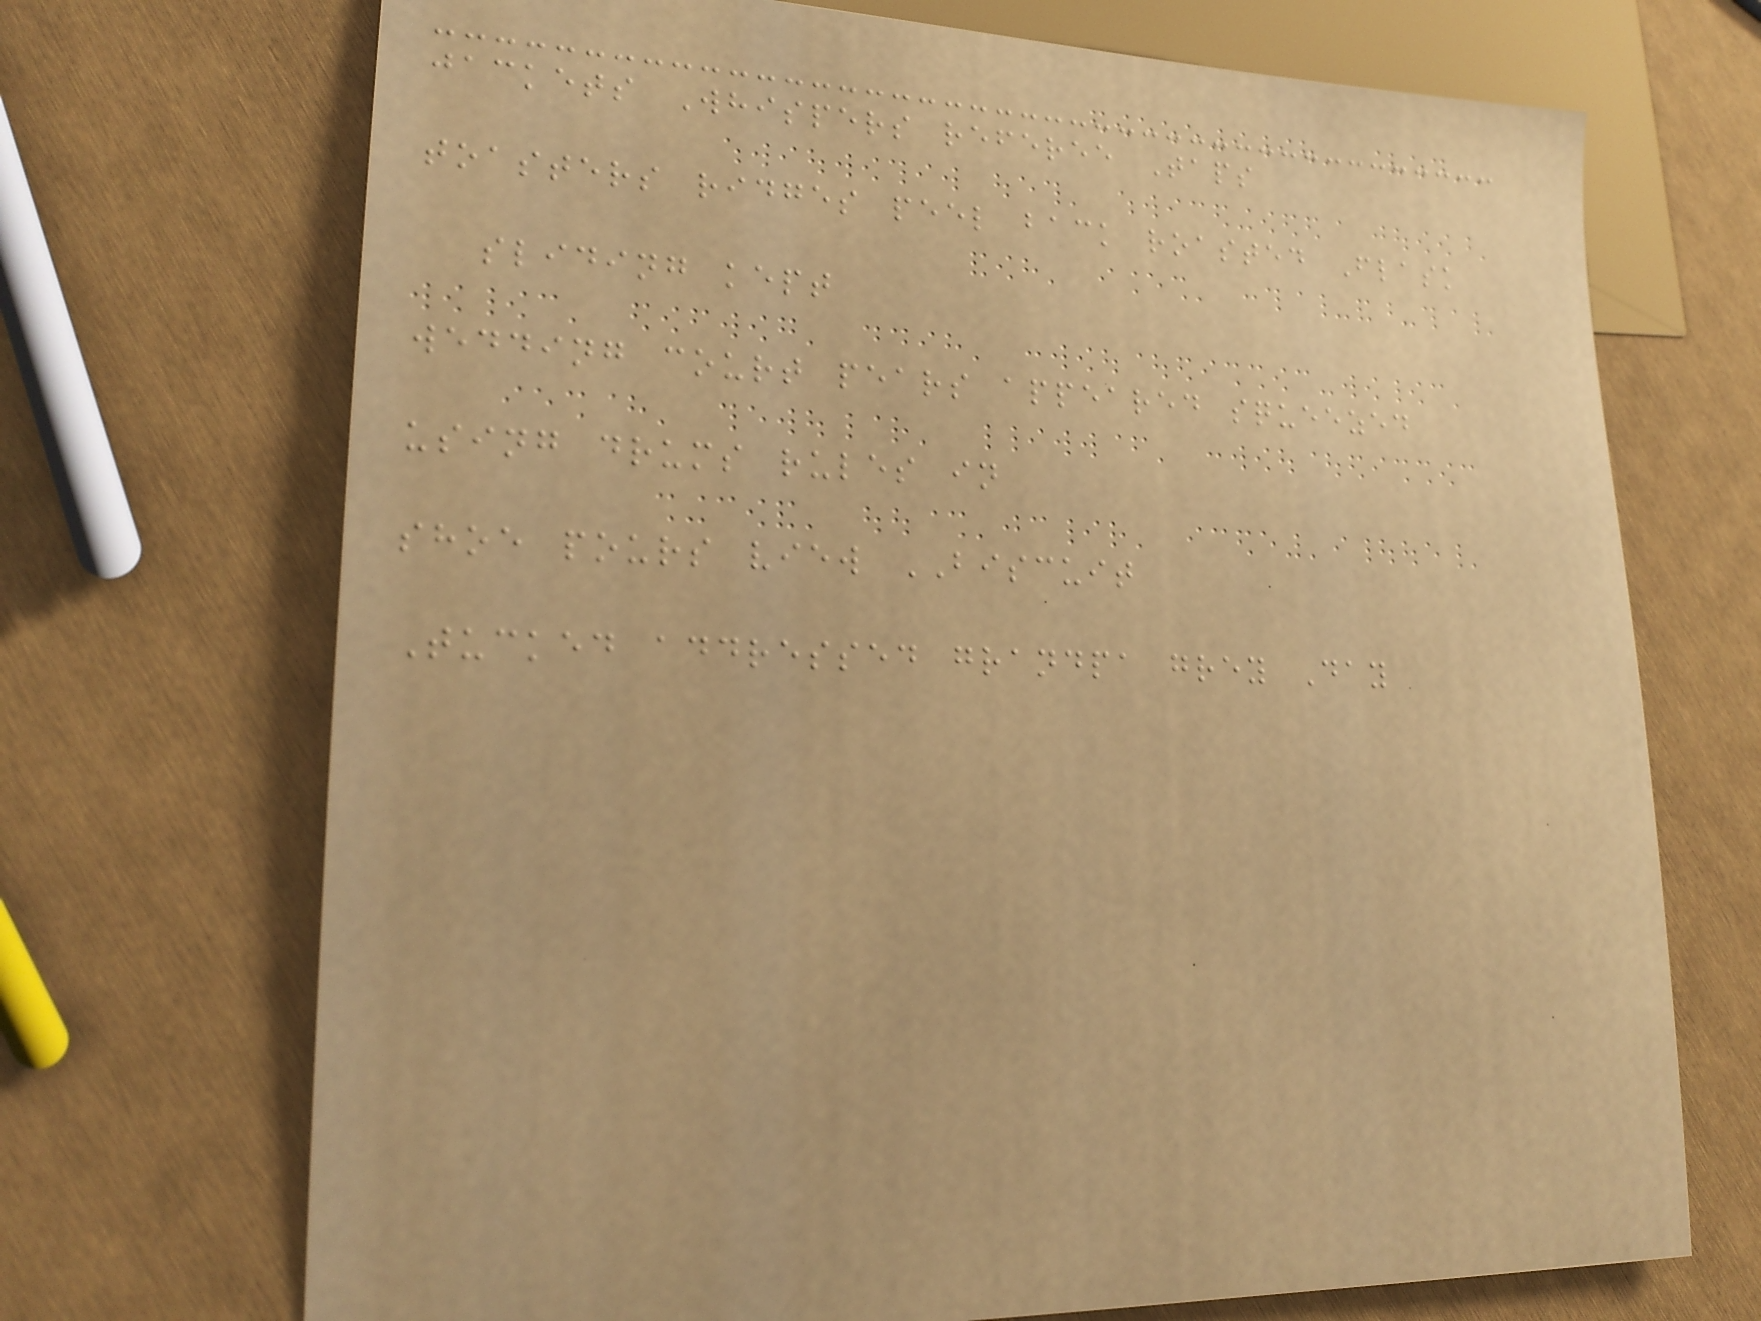jackets Whispers referee Taps
toasters ridges peel back roasted Flask
sliding kept
wedding court pears appeared squeezed
using drums rules in
shoe pours view BISCUIT
Tucked addressed grandpa grey Day
